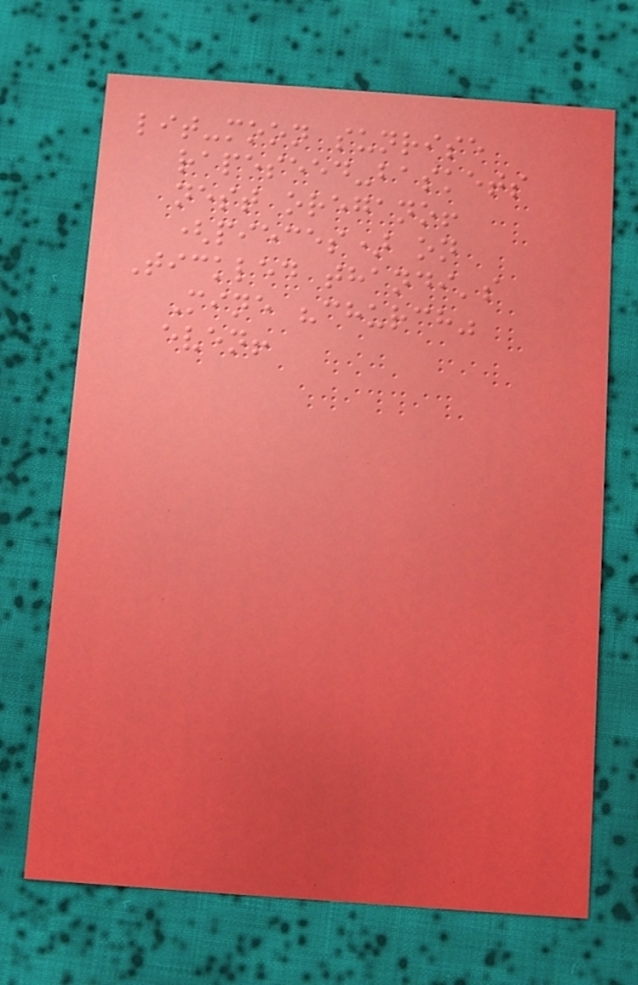lit-moon sunrise
rapeseed-baskets
nest oregano!
(pieces) on
Tickled thandi's
Mine "church"
even!
